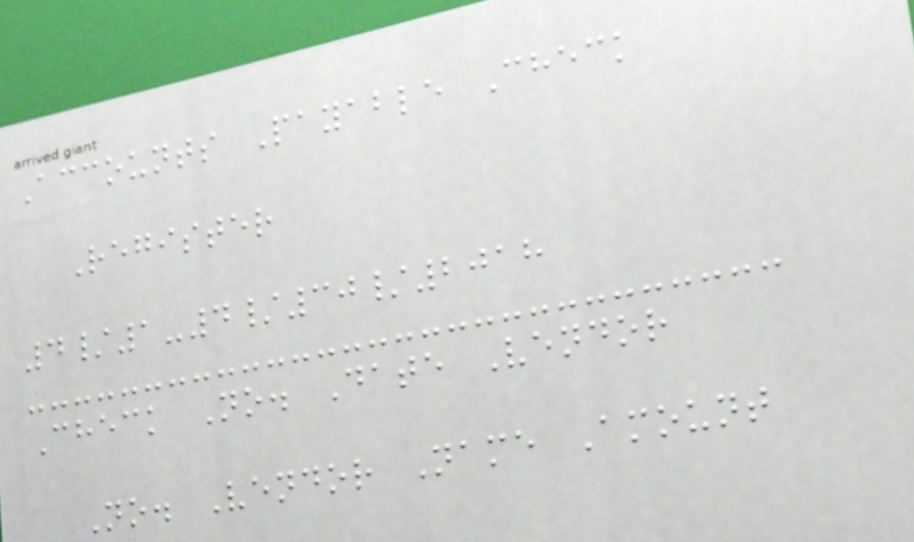Accounts Payable Check
Register
4/1-4/30/2018
Check No. Date Vendor
No. Vendor Name Amount
